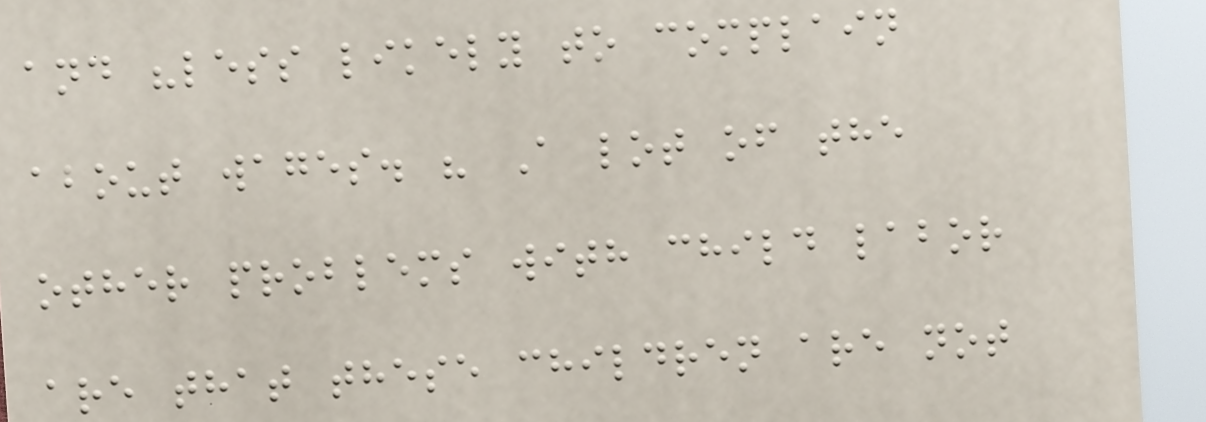and "less likely to complain
about wages. " A lot of the
other problems with child labor
are that these children are not
